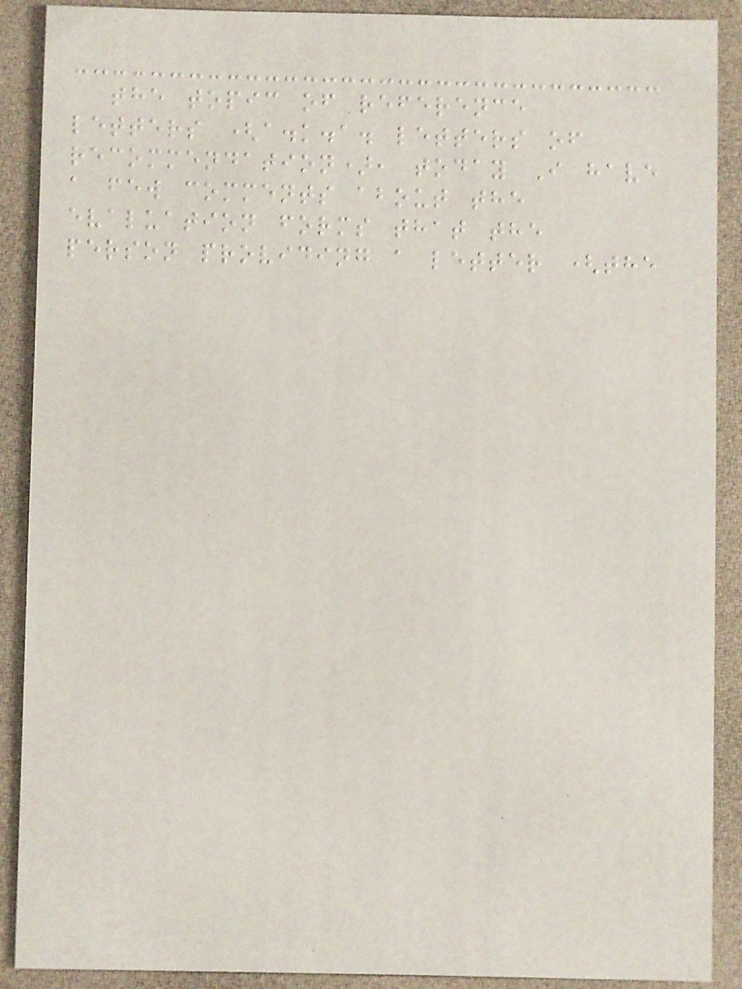the topic of reference
letters (a.k.a. letters of
recommendation), today I have
a few comments about the
evaluation forms that the
person providing a letter (the
